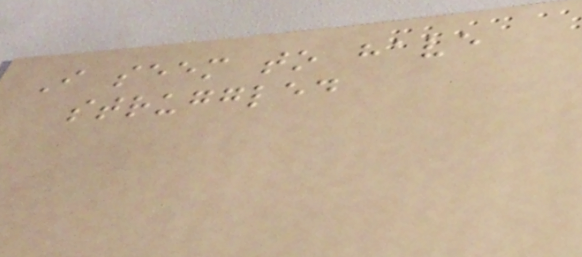I seem to have
struggled
